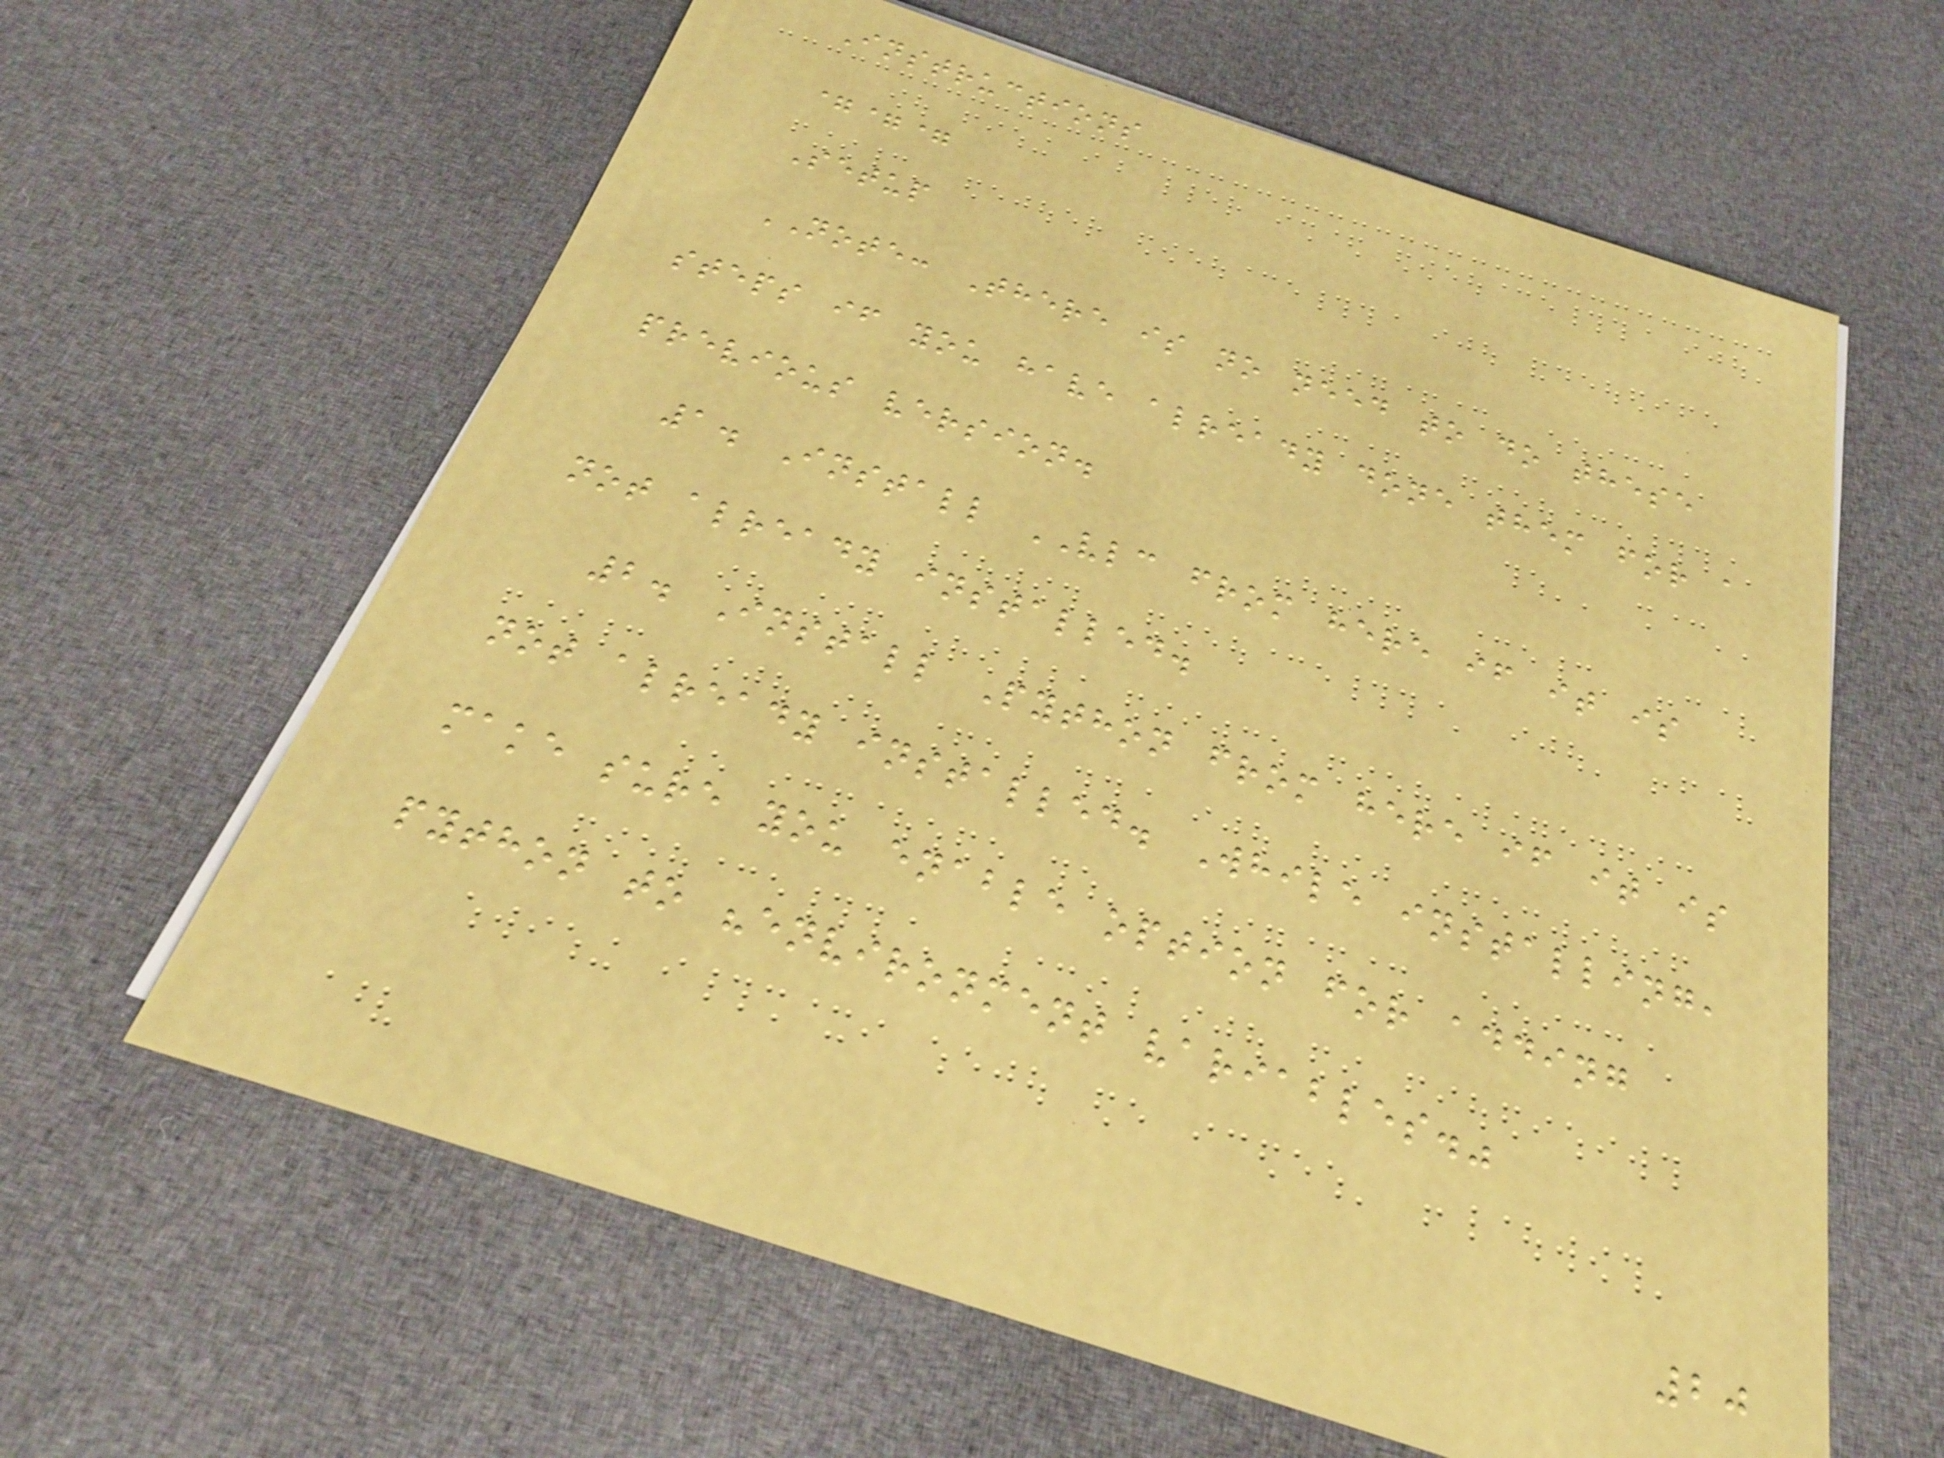Instructions
===
Setup
NOTE: There is no need to do these
steps if you have already done them for a
previous version.
1. Install VLC from here if it is
not already installed.
2. Install Python from here if it is
not already installed. While installing,
make sure you enable option for adding
python to "environment variables."
20
